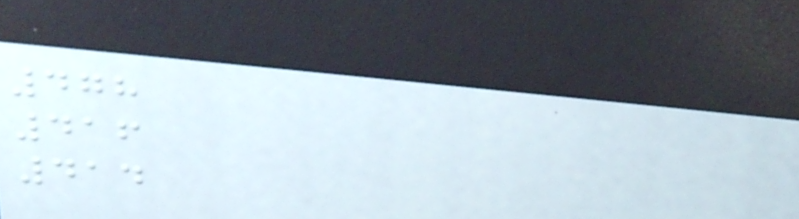478
416
414
